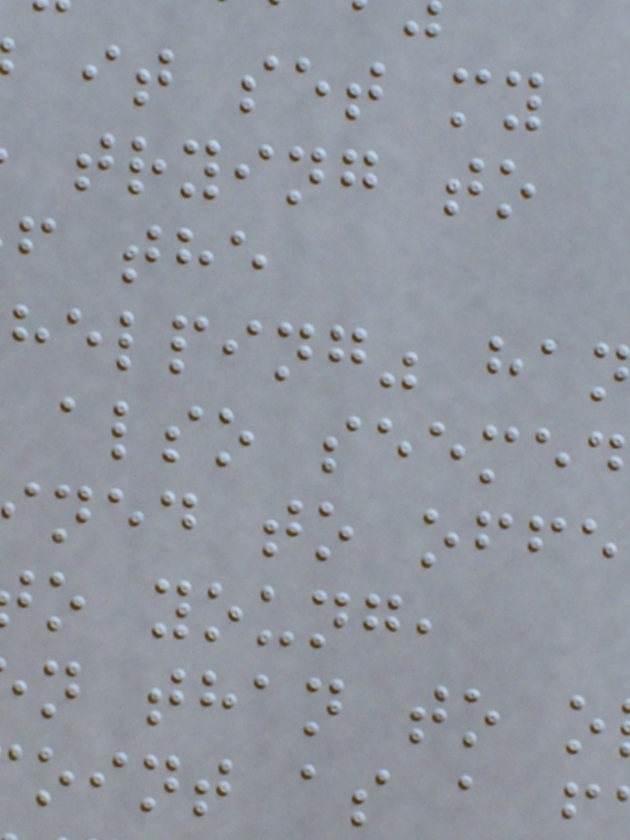it set my
trying to
f the
helping" ha
also seemed
ned to offe
o young,
n than to o
oint as a
